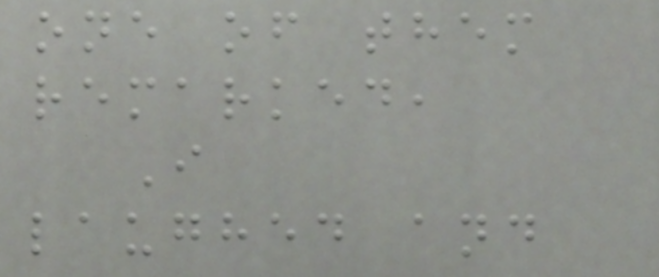one of them
remarked,
I
laughed and
